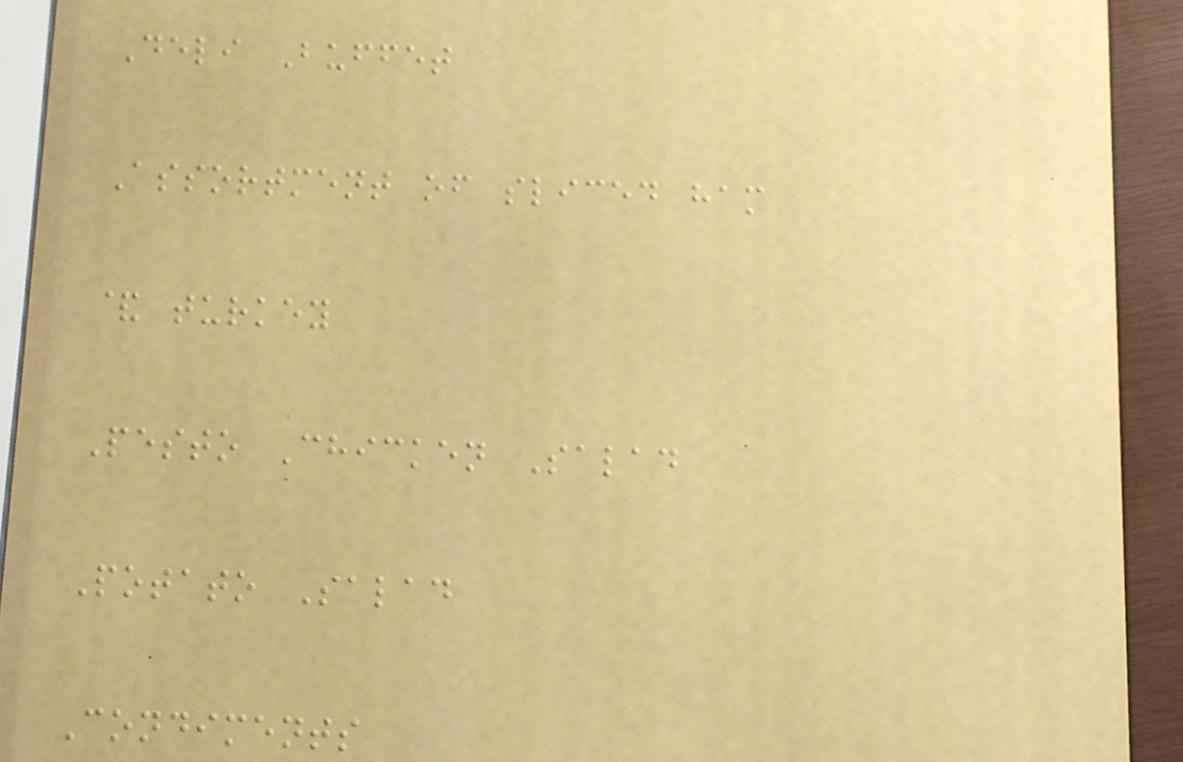Deli Buffet
Assortment of sliced ham
& turkey
Pesto Chicken Salad
Potato Salad
Condiments
